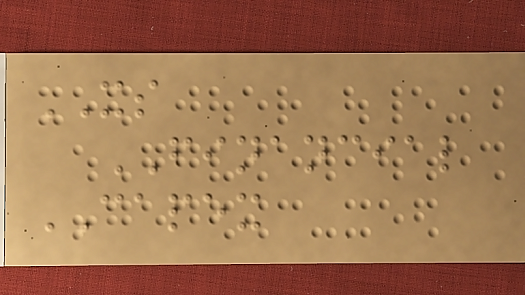XS
FINANCIAL
CAPEX
